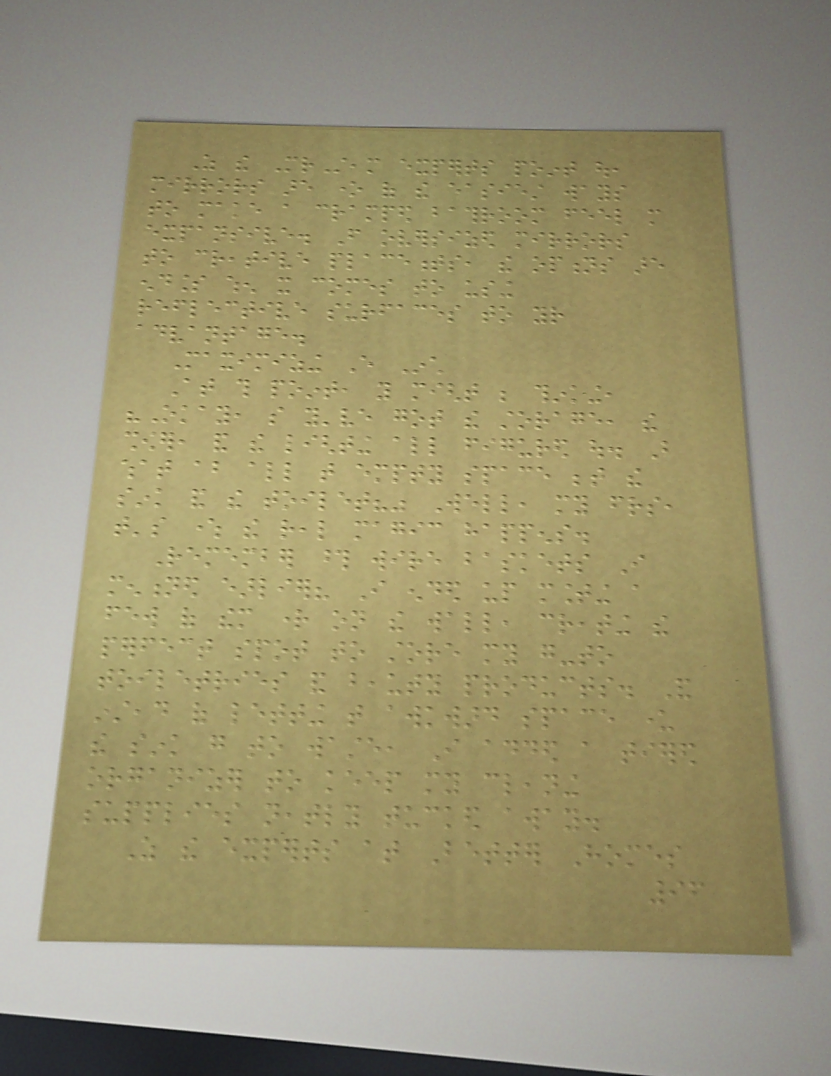As the MrSteam experts point out,
mirrors are one of the easiest ways
to make a cramped bathroom feel more
expansive. From oversized mirrors
to creative placements, the options are
endless when it comes to using
reflective surfaces to your
advantage.
Maximizing Every Inch
At this point, you might be thinking,
"Okay, so you've got the storage, the
shower, and the lighting all figured out. But
what about all that empty space between the
sink and the toilet?" Well, my friends,
that's where the real magic happens.
Remember those wire baskets I
mentioned earlier? I ended up mounting a
few of them right on the wall, creating the
perfect spot to store my go-to
toiletries and beauty products. And
instead of letting that awkward space under
the sink go to waste, I added a tiered
organizer to keep my cleaning
supplies neatly tucked away.
As the experts at Better Homes
96
